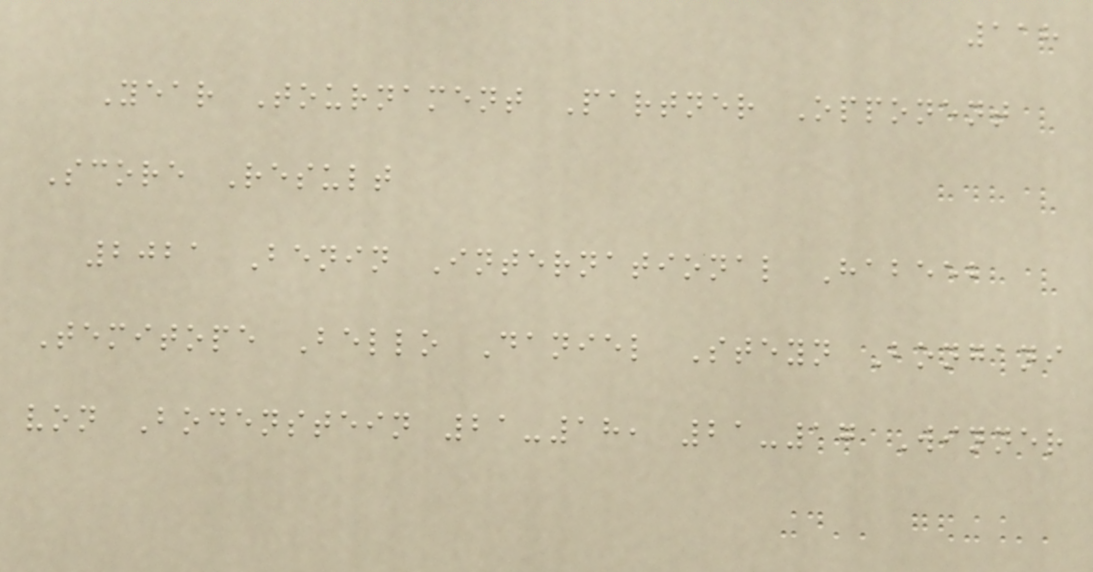118
Year Tournament Partner Opponent
Score Result
2021 Benin International Habeeb
Temitope Bello Daniel Steyn Bongani
von Bodenstein 21-18, 21-17 Winner
